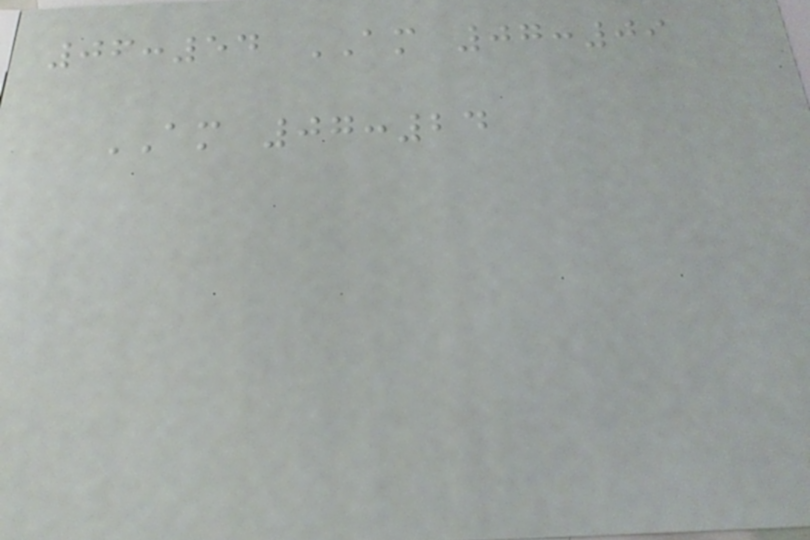06:54 AM 07:09
AM 07:24
